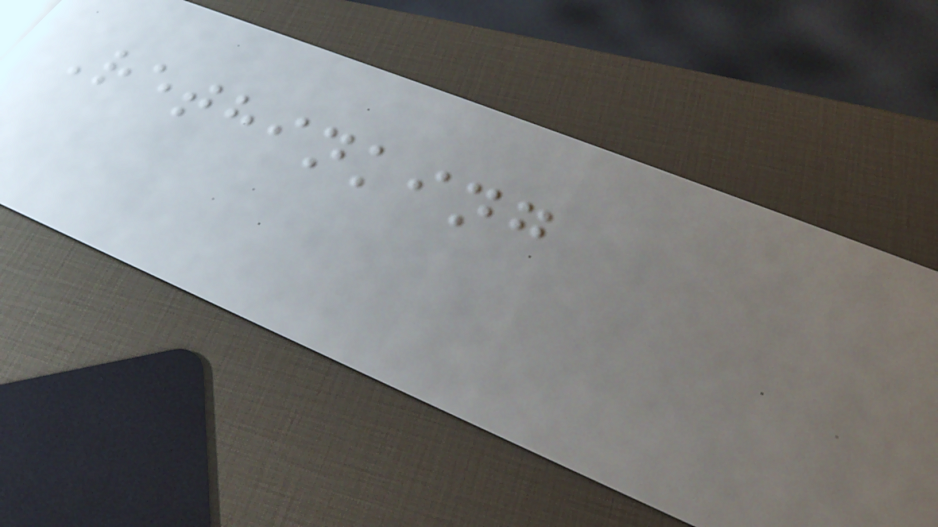Rethinking
